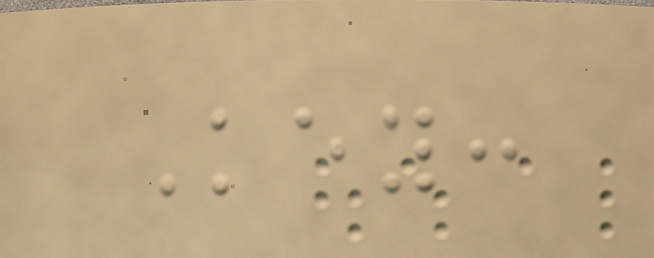Key:
